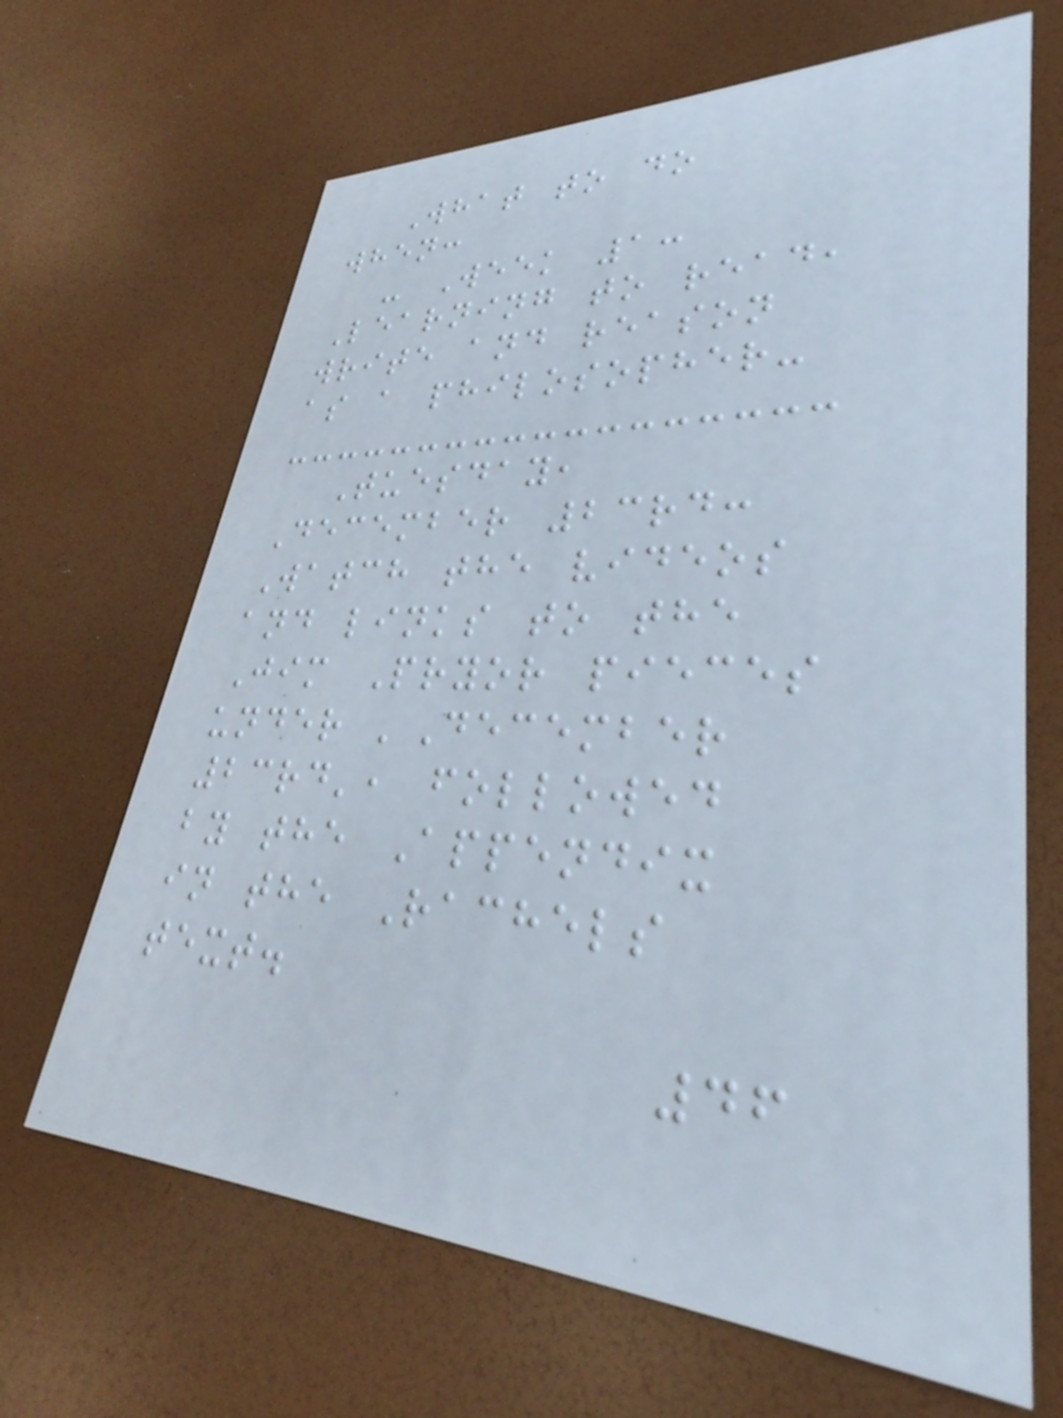What to do
when:
- Week 1:
Learning to read,
write and reason
as a philosopher-
Tuesday,
December 23rd:
Watch the videos
and links to the
Jim Pryor pieces
under 'December
23rd', followed
by the Appendix
in the Rachels
text.
46
